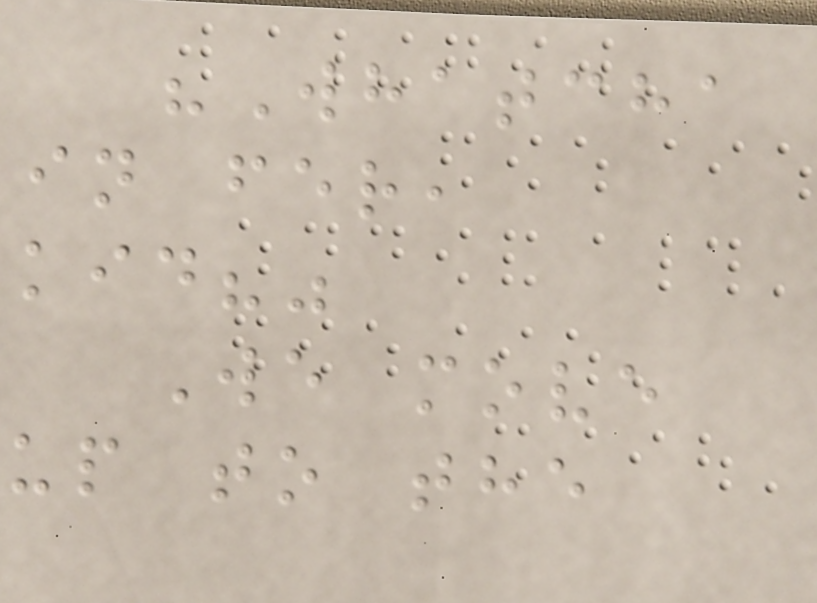"Whatcha
in fer,
kid?"
We move
up to the
